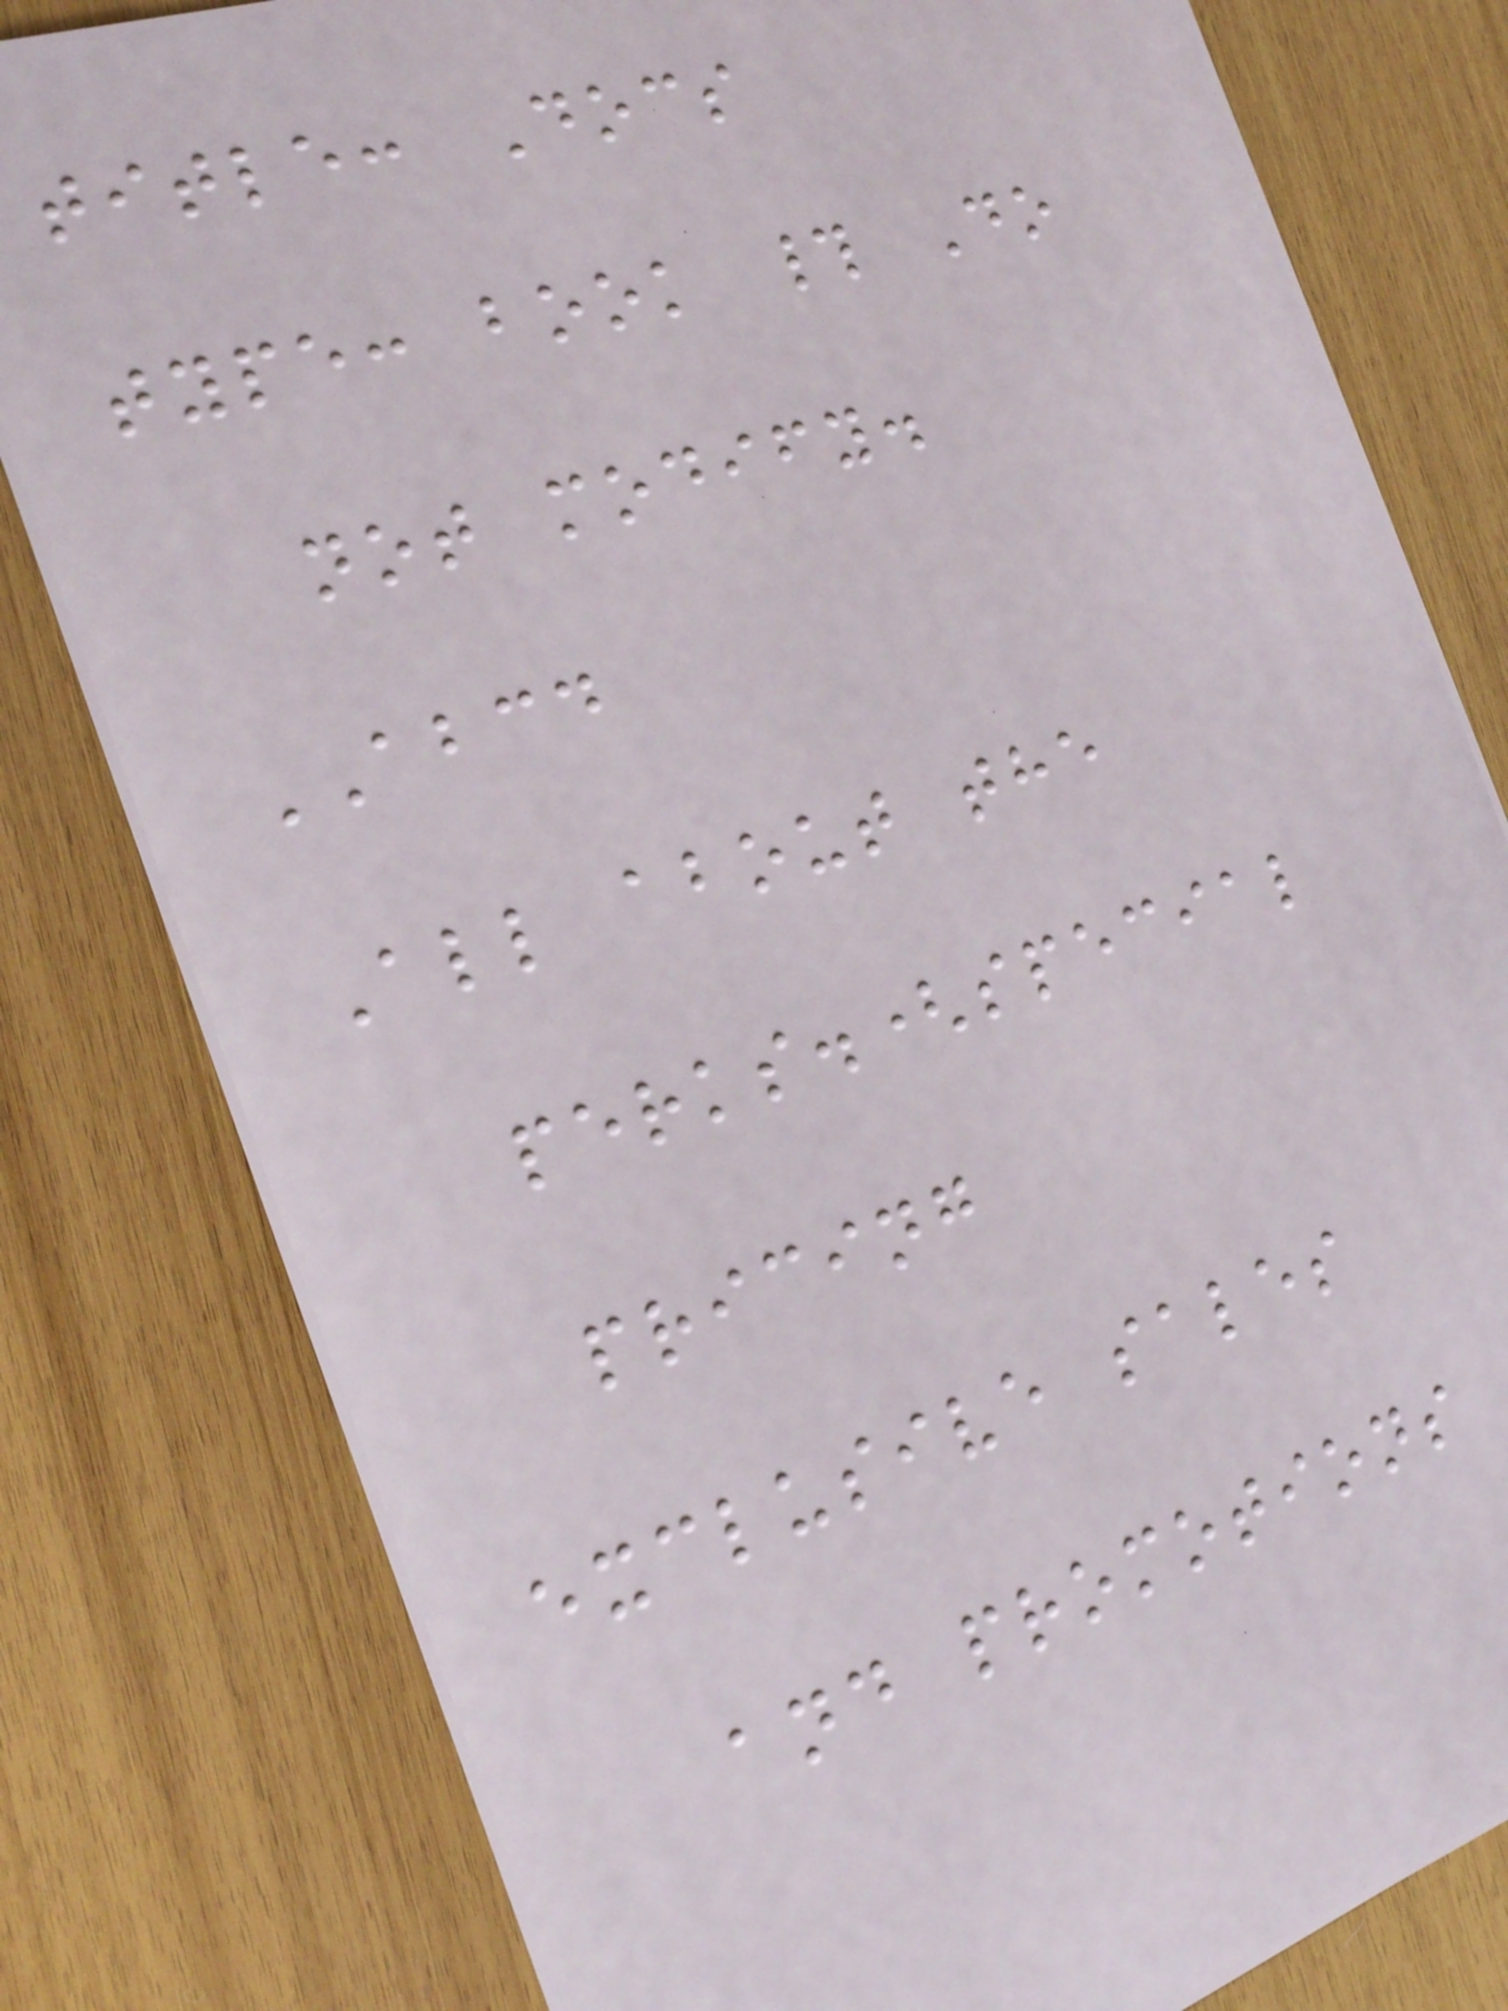title: Docs
type: book # Do
not modify.
ABCD
All about the
perks.(special
pricing
exclusive sales
and promotions
